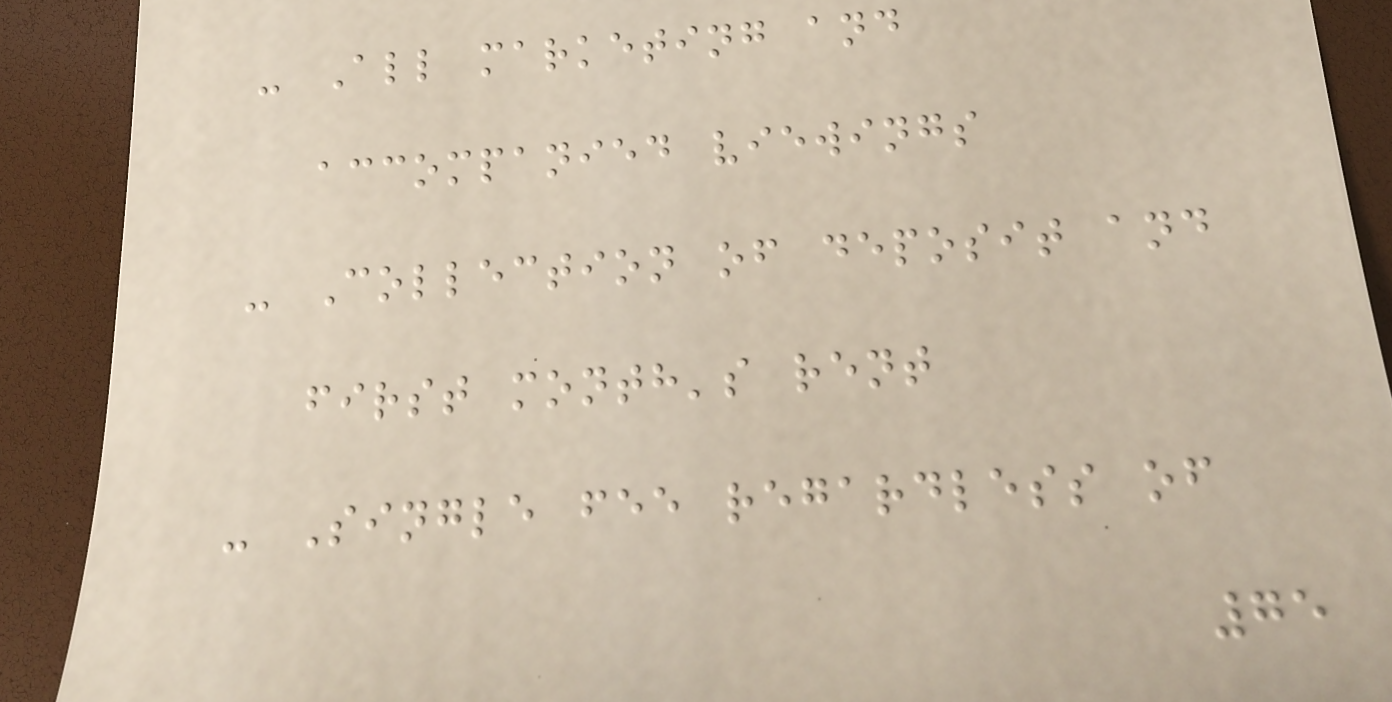- All marketing and
accompanied viewings
- Collection of deposit and
first month's rent
- Single fee regardless of
75
